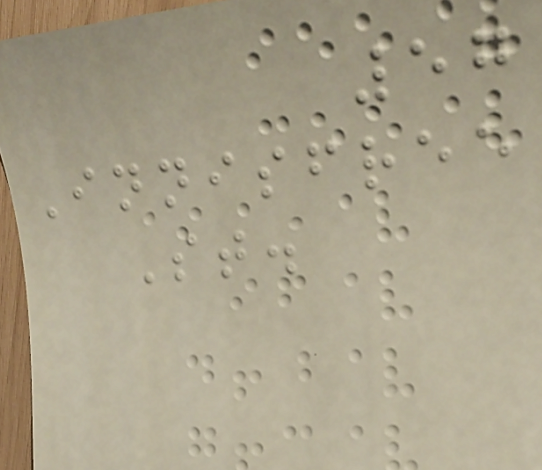57
Innisfree
St.
